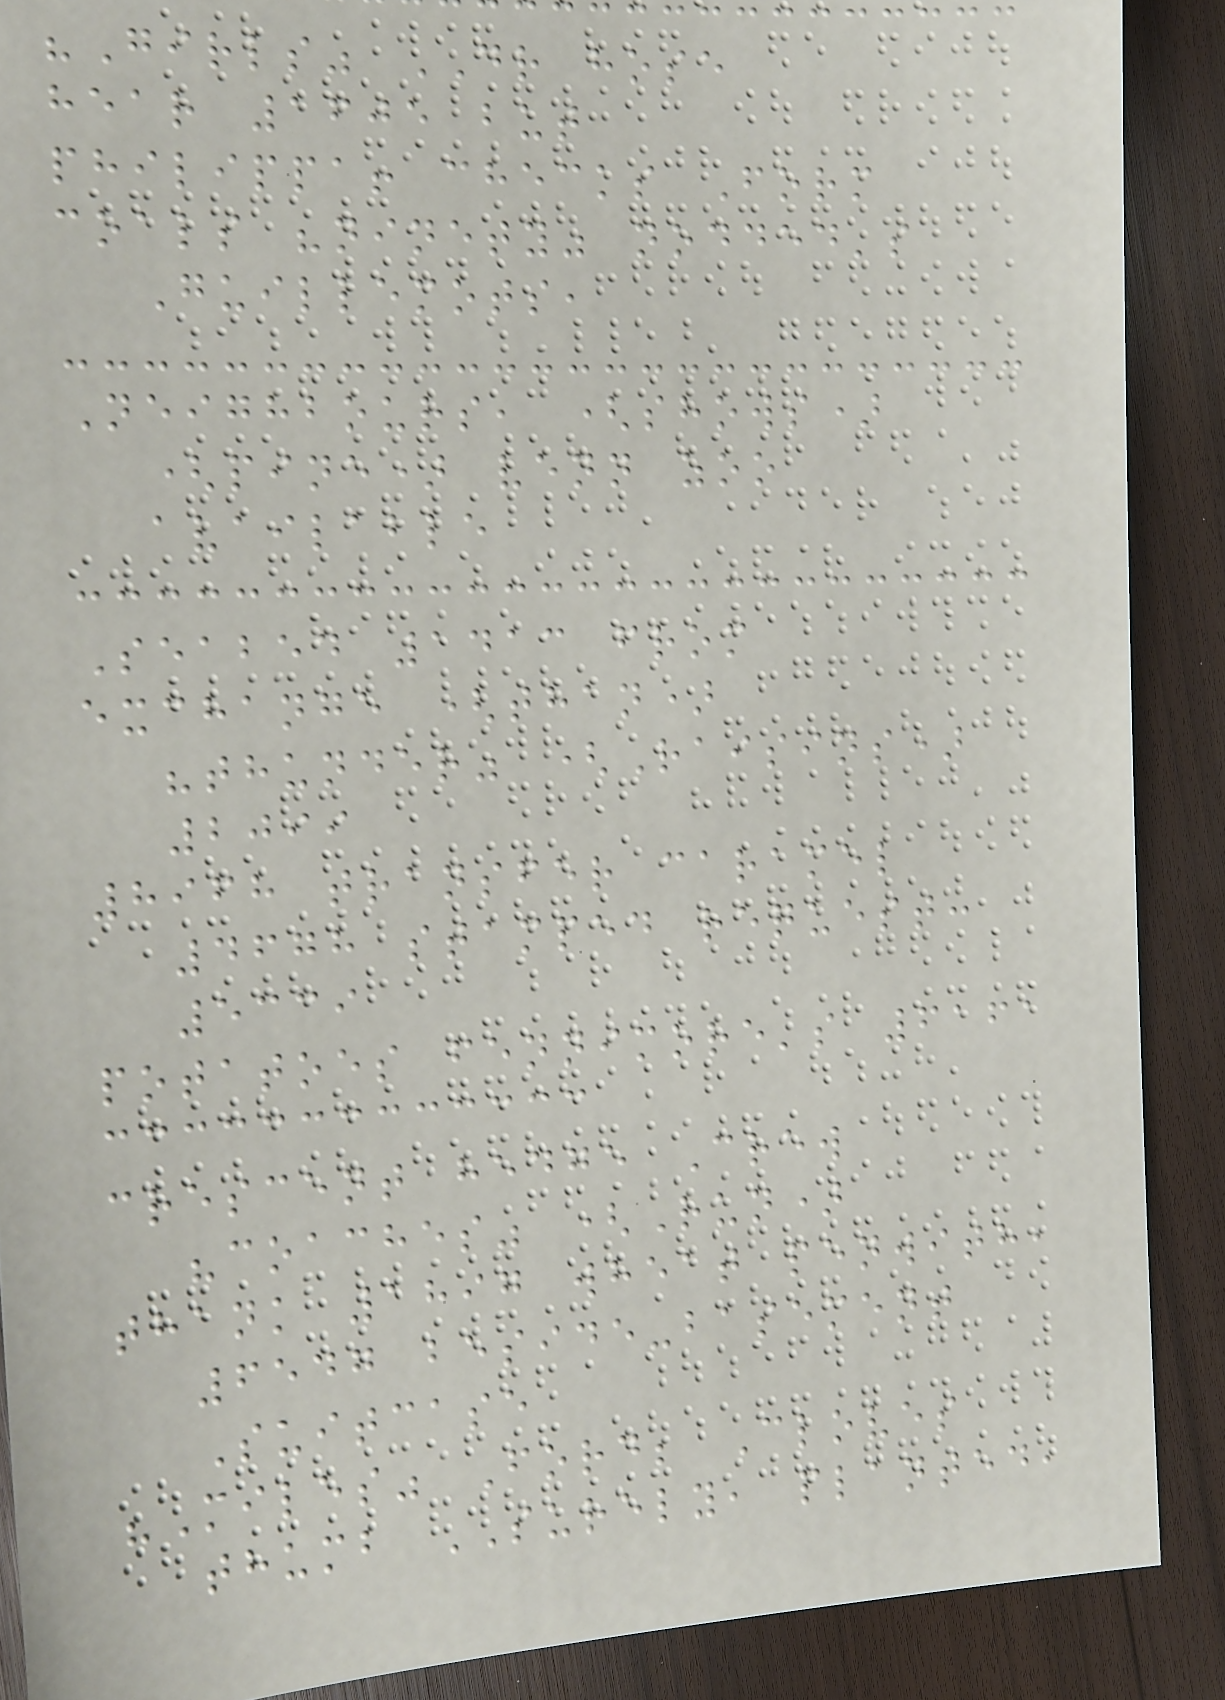"Girls" DR hose
hear 1605 but
philippa! checks Form
coals "ninety" nodded's
Guillemots,
Neighbours, (shows)
(pine) venn zoo
available
Seabed 1413 from
exchange (than)
"thunder" (Raisins)
2099
8968 transfer caramel
4678 stamped request:
5339
potatoes fennimore's 6161
crescent hedge Crew
"coaches" (Run)
thank 1897 wheat penwith,
6547 beside-basement
Suitcase
"Miles" Ford; Cloves
thumb SURELY, planted,
